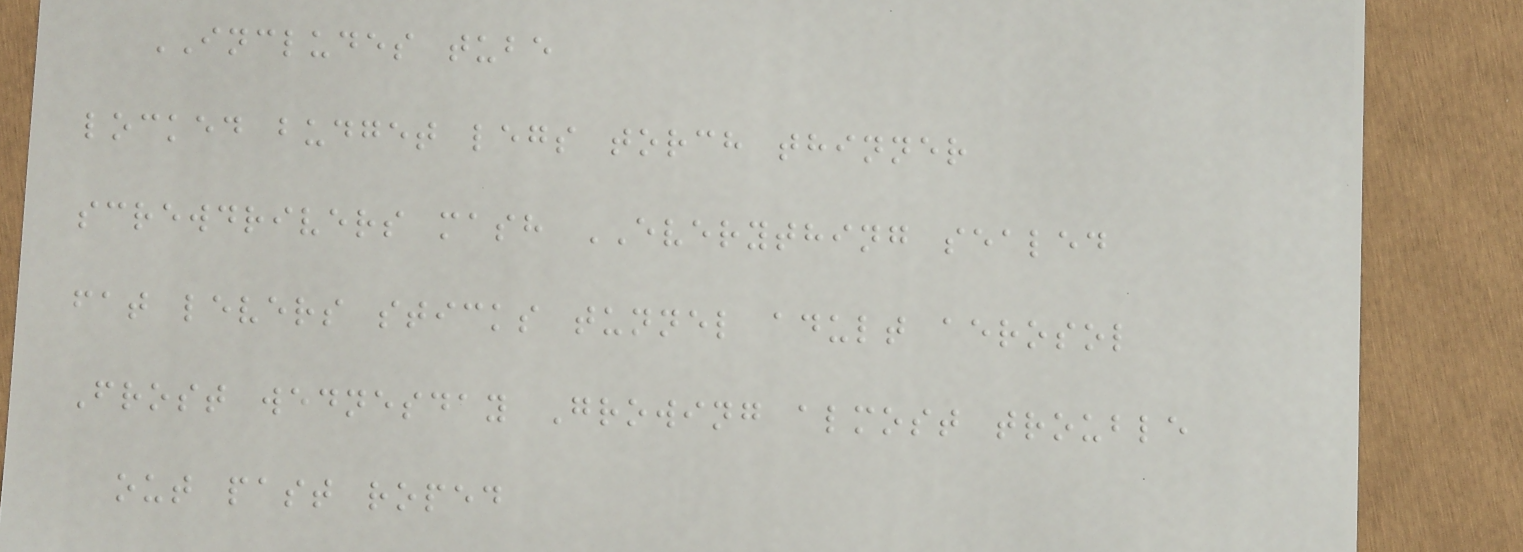INCLUDES tube
locked budget legs torch thinner
screwdrivers mash EVERYTHING sealed
fat levers sticks tunnel adult aerosol
Frost wednesday Growing almost trouble
out past roped
